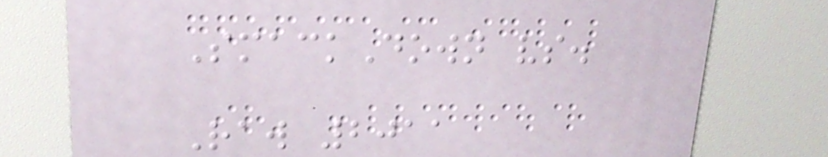SmackDown vs.
Raw 2011
